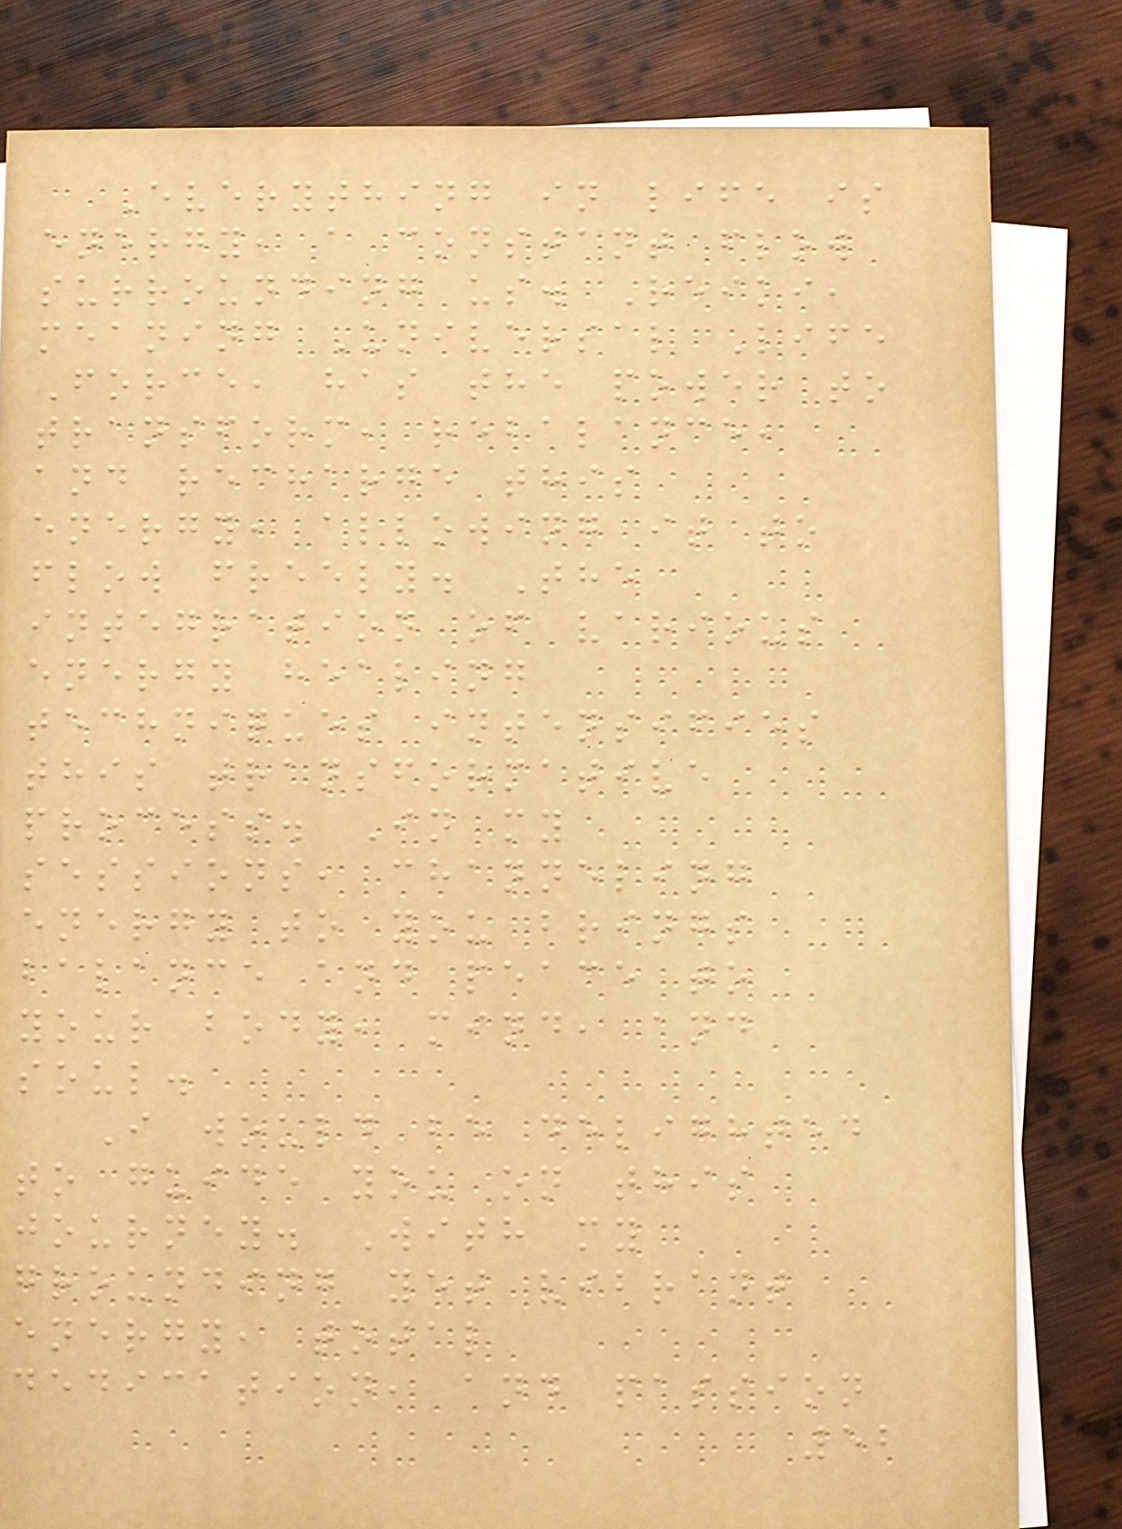Everything in life is
energy, a constant flow
surrounding us. Reiki,
meaning Universal Life
Force, has the power to
transform, rebalance,
and recharge this
energy, allowing it to
flow freely. The
integration of various
energy healing
techniques intensifies
this transformative
process. In my
sessions, channeling
energy to you brings
balance and peace to
your body, mind, and
soul.
I would be delighted
to guide you on this
journey. With my
grounding yet vibrant
energy, total
dedication, and passion
52
